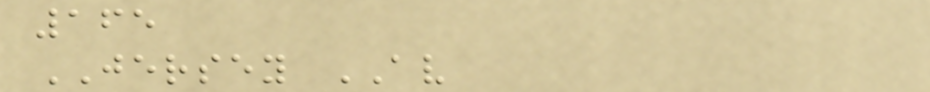165
JERSEY AV
